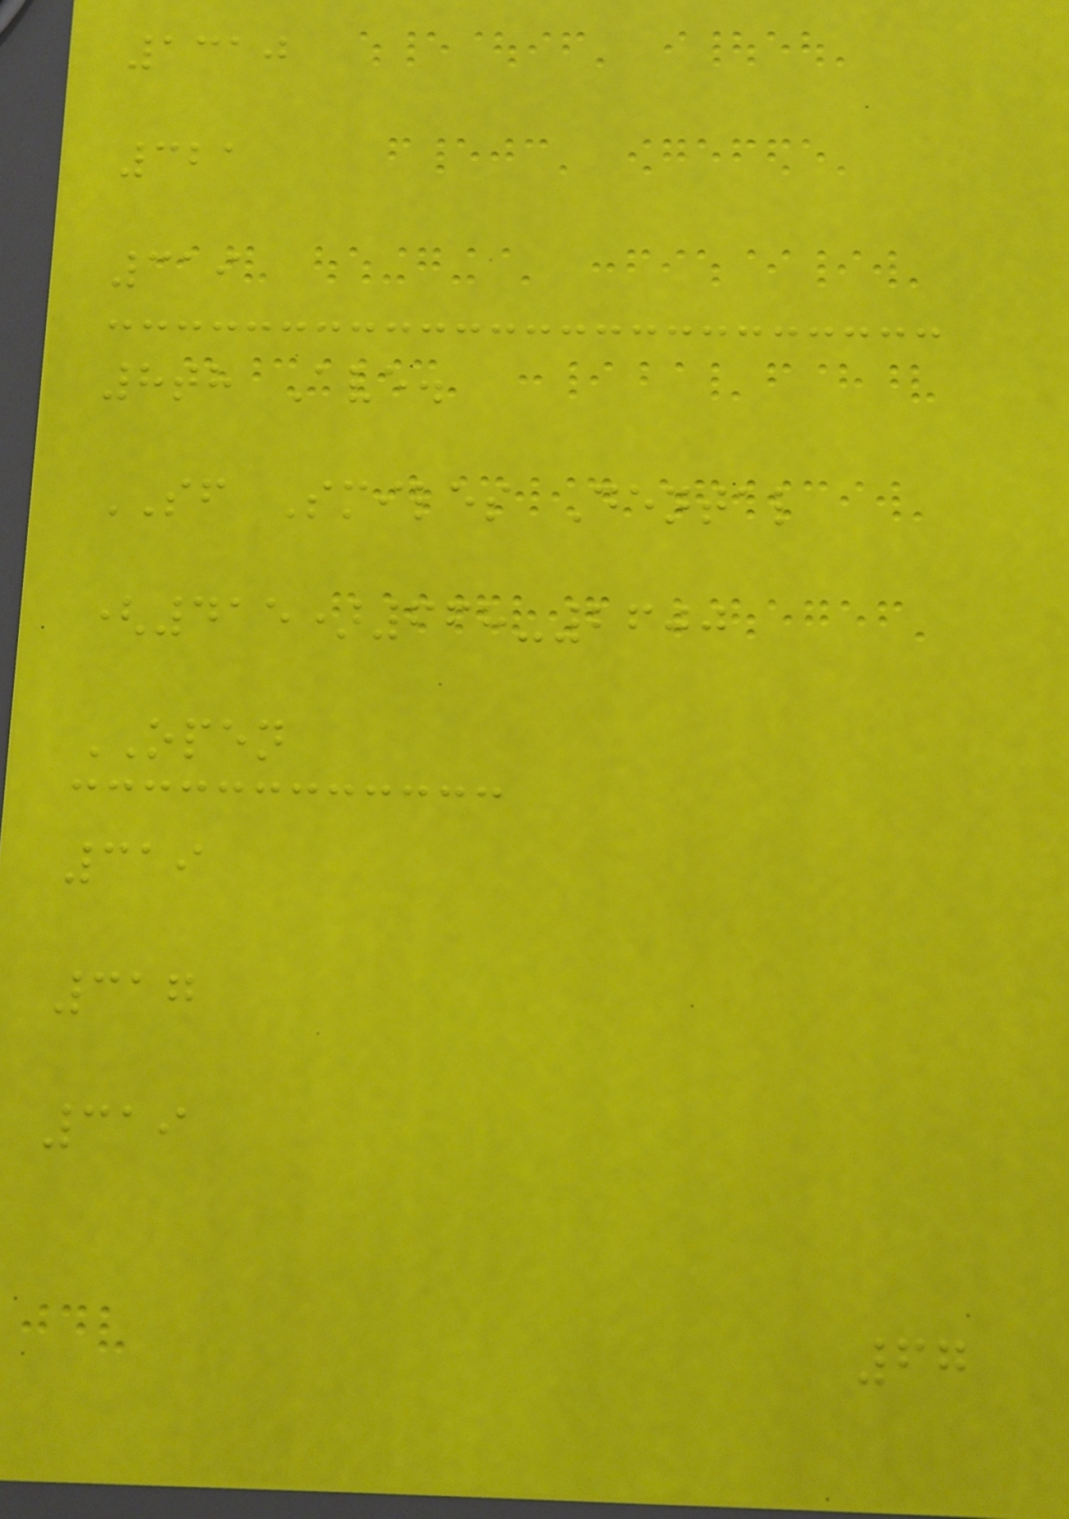1310
321
319
8th Ave.
SF Smiles Dental
(415)668-2600
OPEN
319
317
319
67
